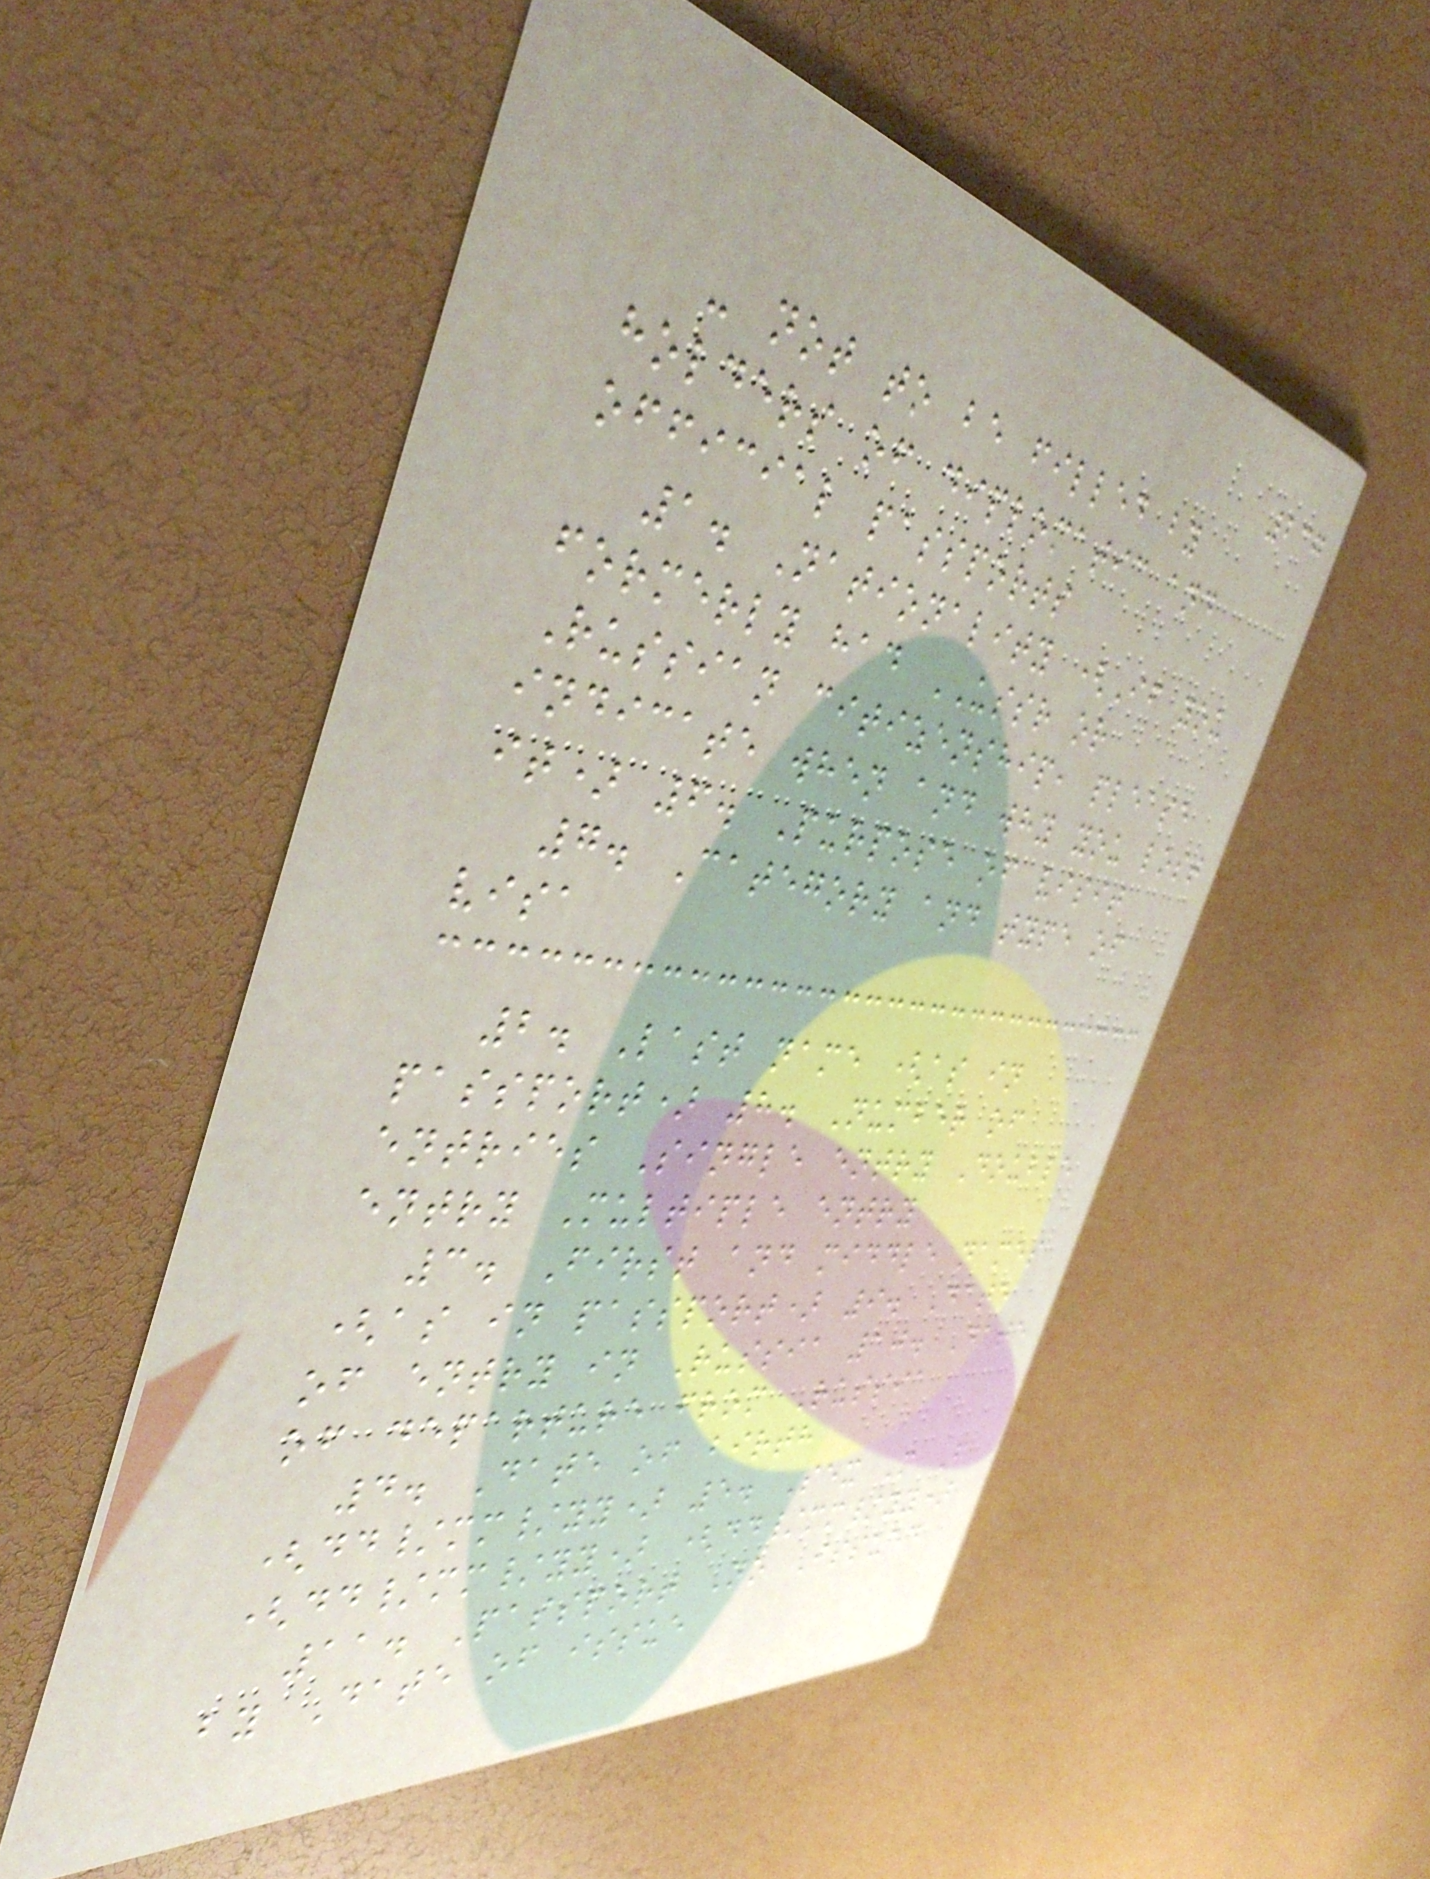237
- not to be filled by
holders of diplomatic and
official passports
1. Nationality (If you
formerly had USSR or
Russian citizenship, please
indicate when and why you lost
it) 6. Purpose of visit
7. Category and type of
visa
2. Last name (as in
passport) 8. Number of
entries Single entry Double
entry Multiple entry
3. First and middle names
(as in passport) 9. Date
of entry in Russia 10. Date
of departure from Russia
4. Date of birth
(dd/mm/yy) 5. Sex M F
(dd/mm/yy) (dd/mm/yy)
11. Passport No Issued
by Date of issue
